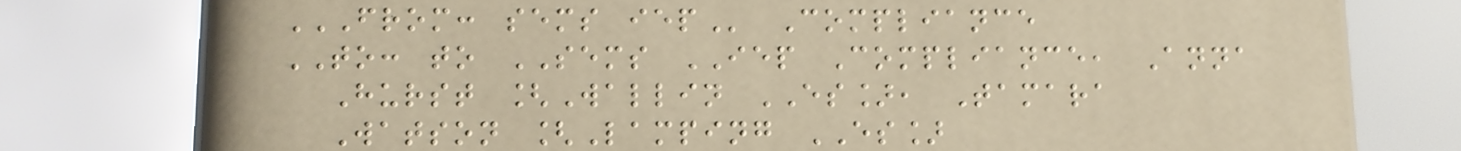FROM: SEMS IEP Compliance
TO: to SEMS IEP Compliance, Anna
Hurst [Wallin ES], Tamara
Watson [Lamping ES]
